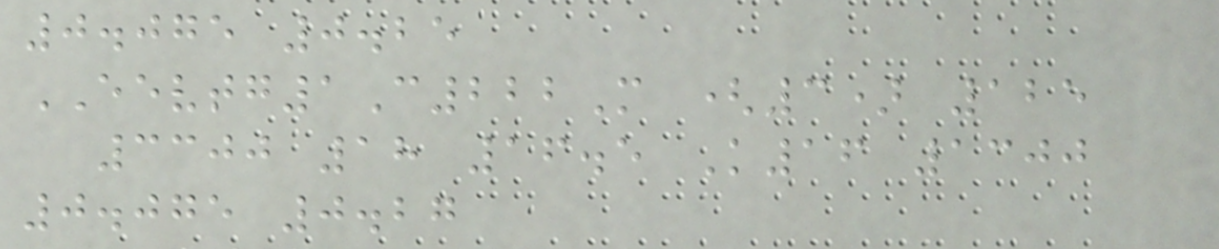0.075 0.25
EEVTG1C222M (3) 125
3300 18 16.5 K16 1300
0.075 0.27
